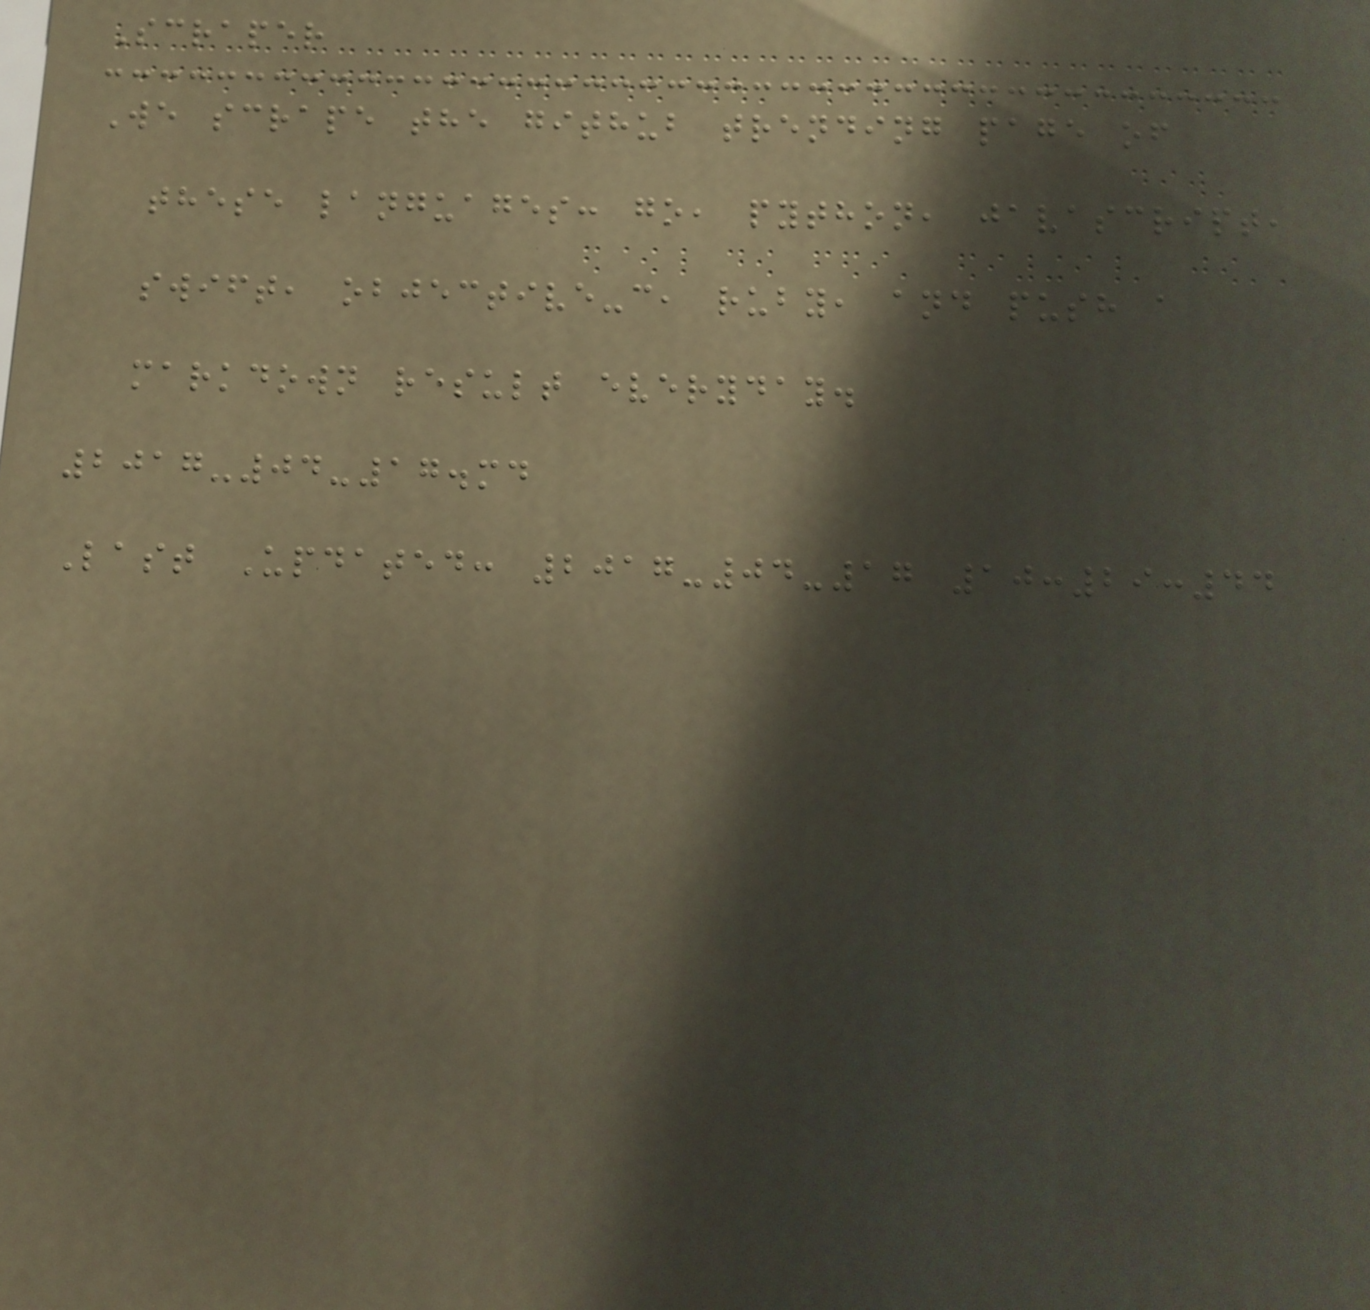Scraper
We scrape the github trending page of
these languages: go, python, javascript,
swift, objective-c, ruby, and push a
markdown result everyday.
2017-04-17.md
Last Updated: 2017-04-17 10:29:44
